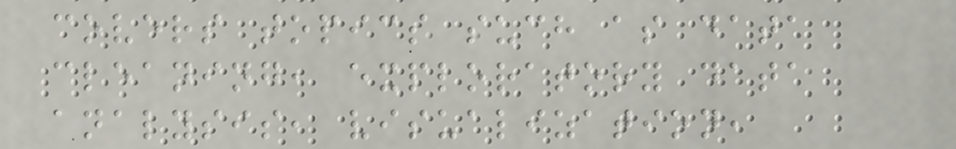covers topics such as data
cleaning, exploratory data
analysis, visualization,
